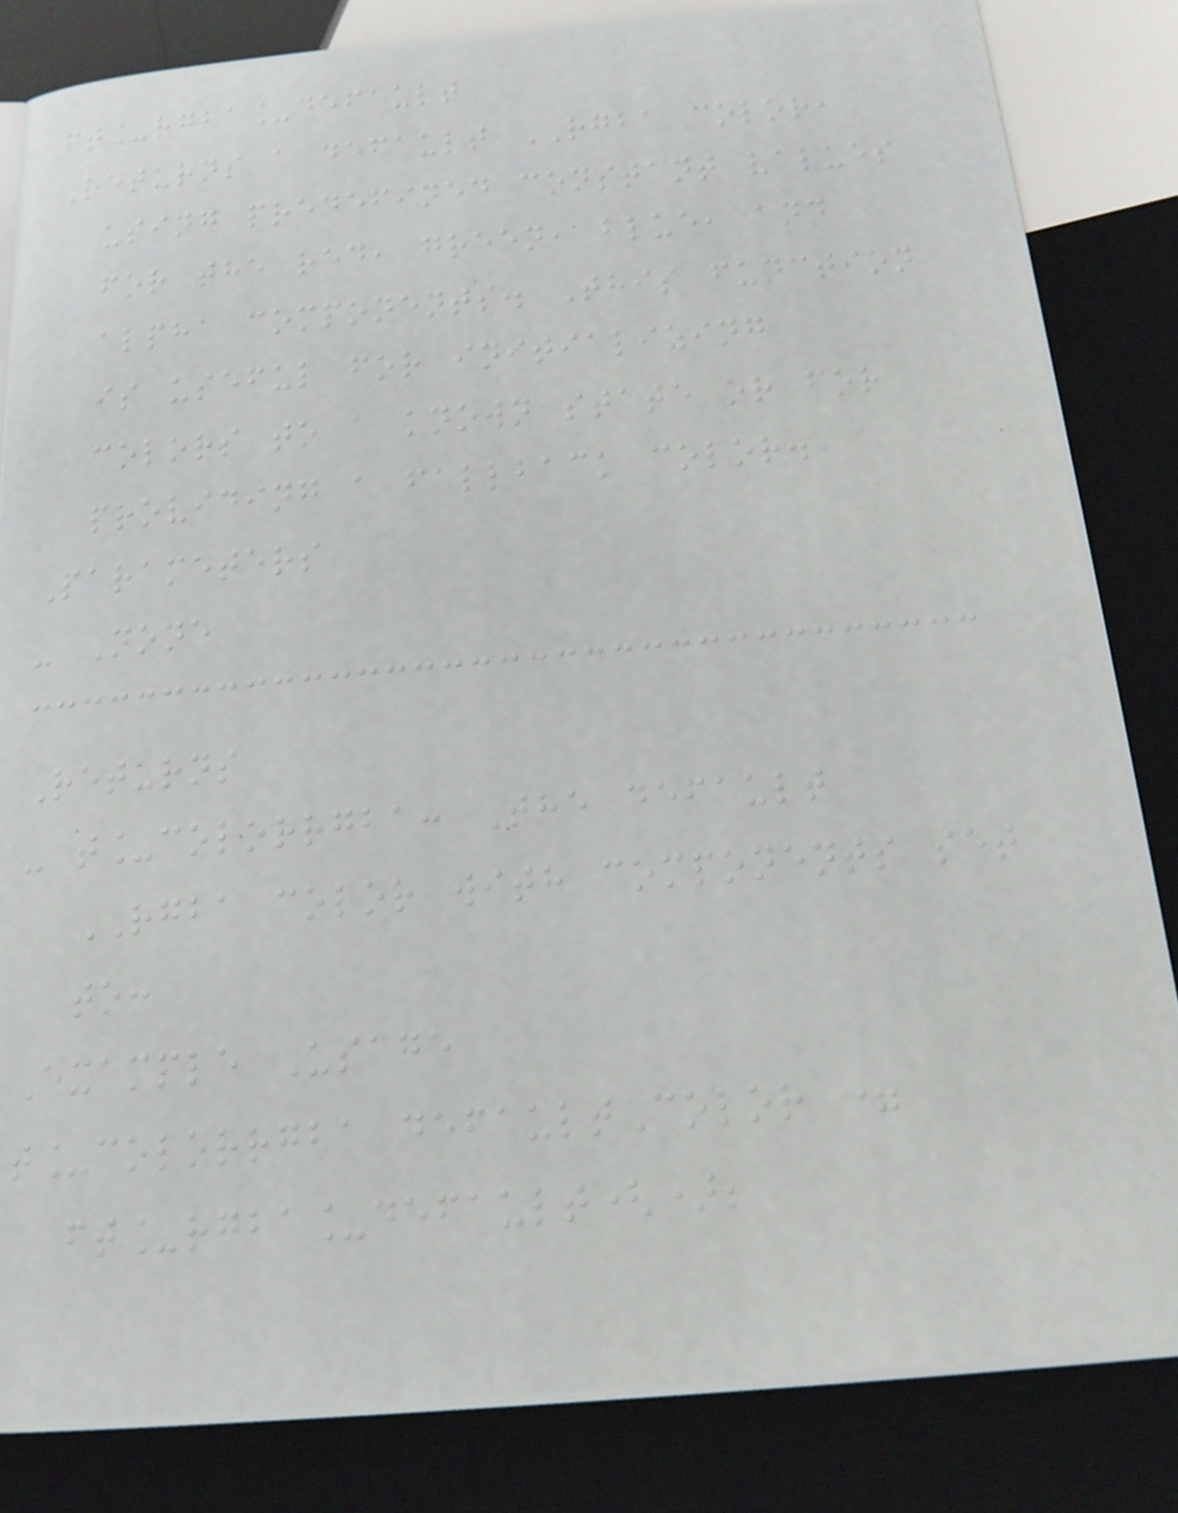ft_rgba_default
Returns a default RGBA color,
using predefined constant values
for the red, green, blue, and
alpha components. This function
is useful for initializing
colors to a known state or for
providing a fallback color.
Parameters
- None
Returns
- t_colorrgba: The default
RGBA color with components set
to:
Example Usage
t_colorrgba defaultColor =
ft_rgba_default();
